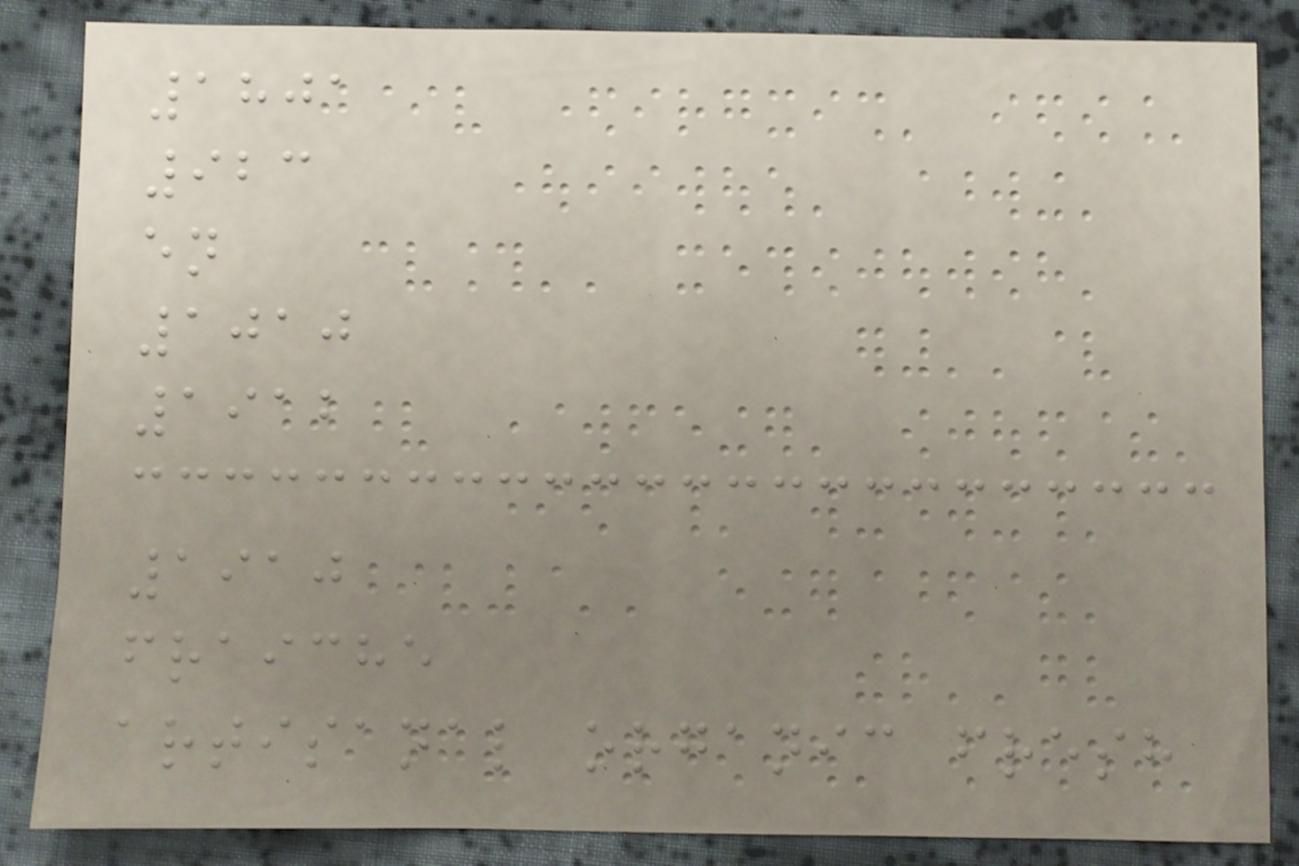1801
923
en
1010
1912
1910
fraiche
artisanal organic fresh
